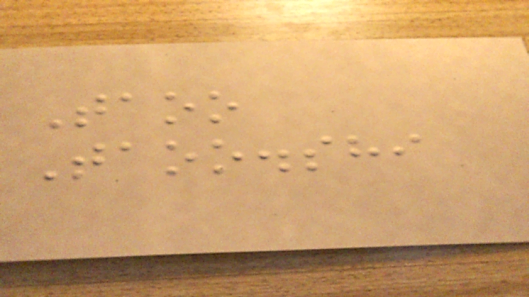Taoo
Taoo.shi
